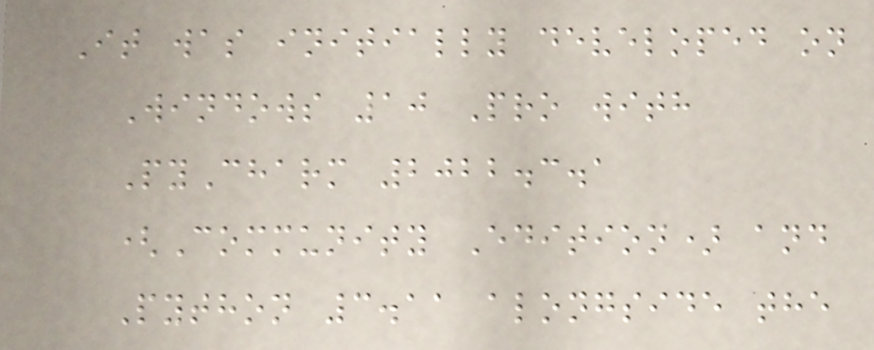It was initially developed on
Windows 10 Pro with
PyCharm 2022.3.1
(Community Edition) and
Python 3.11 alongside the
